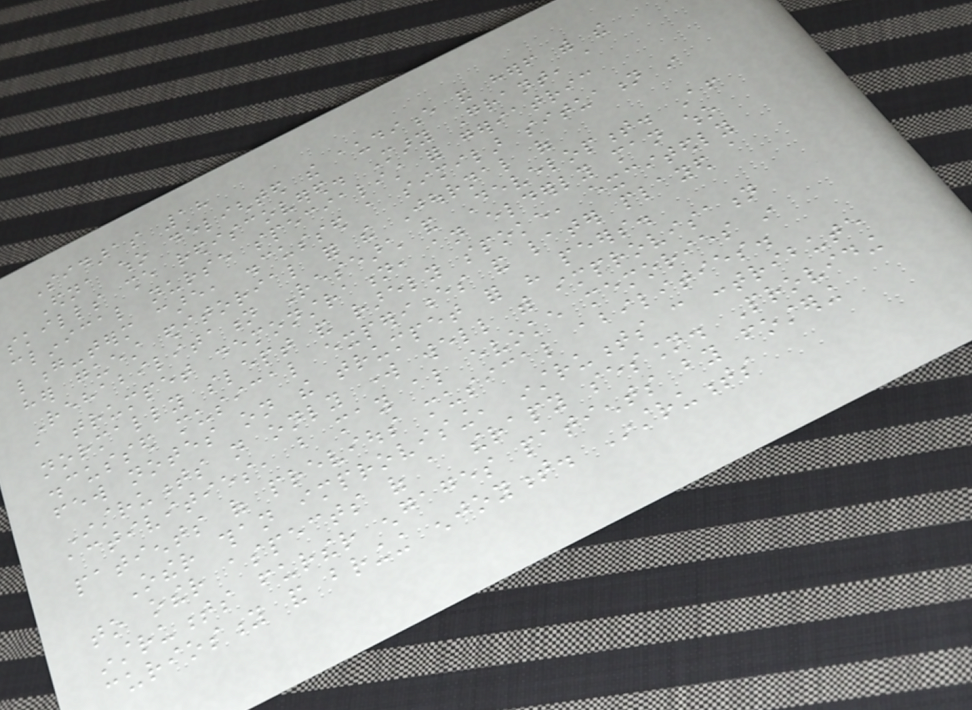Sidaras 18
Edna who delighted the audience and herself with the
skills she rediscovered. Mary Grant, a
clinical nurse specialist for geriatric
long-term care, discussed a similar situation in
her guest editorial for the Journal of
Rehabilitation Research and Development. After
a trumpet demonstration, an elderly man who
normally slept and rarely spoke, excitedly
discussed musical experiences and later played a
few notes on the trumpet for his peers.
Instruments not only work well with improvisation
activities, but may also evoke memories in
patients of previous musical abilities.
Other than improvising, instruments can contribute
to other aspects of a therapy session. Providing
instruments further engages patients by fostering
curiosity and bringing enjoyment. Instruments
